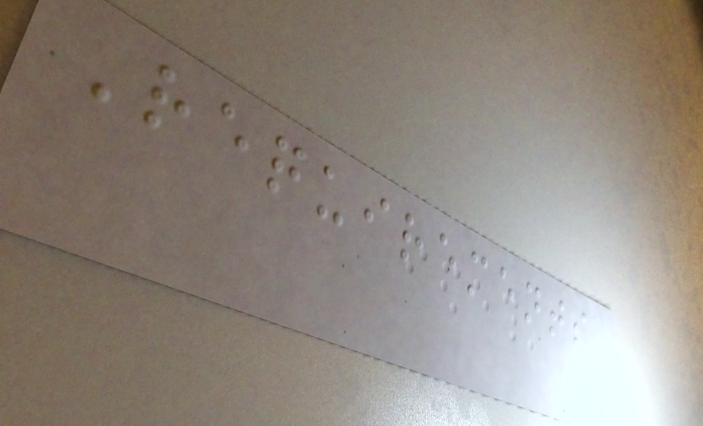Requirements
